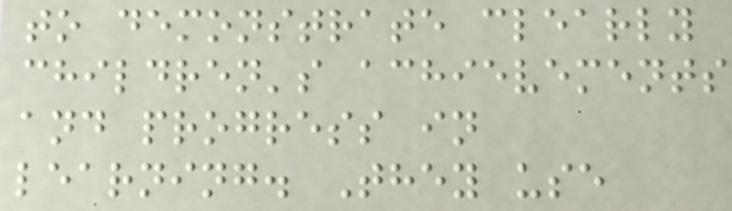to demonstrate clearly
children's achievements
and progress in
learning. They use
